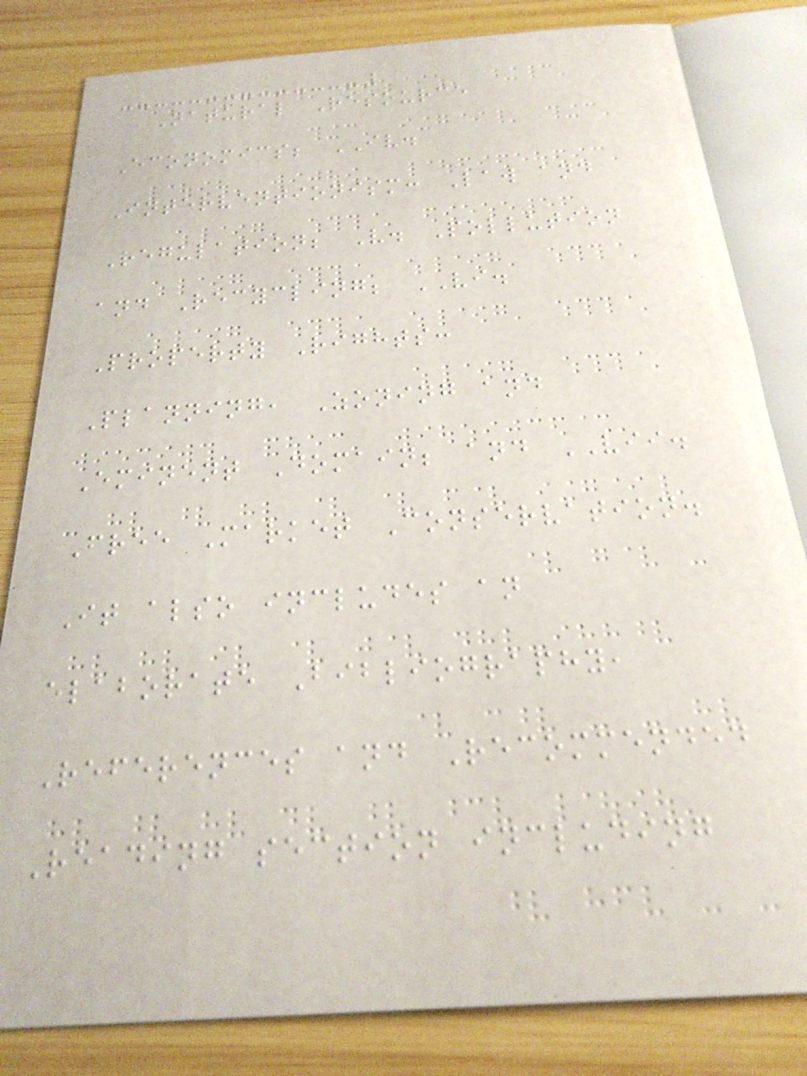Natural Resource
Economics; IV.
Interventionism: Law and
Regulation; V. Pollution
and Recycling; VI.
Property Rights:
Planning, Zoning and
Eminent Domain; and VII.
Free Market Conservation.
It also includes an
elaborate Bibliography,
References and Recommended
Reading section including
